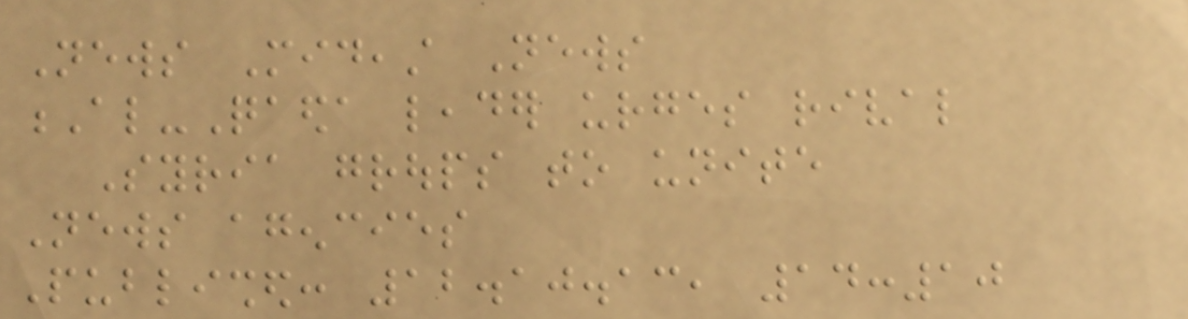News Mideast News
Al-Qaeda leader urges rival
Syria groups to unite
News agencies
Published: 12.10.13, 14:10
